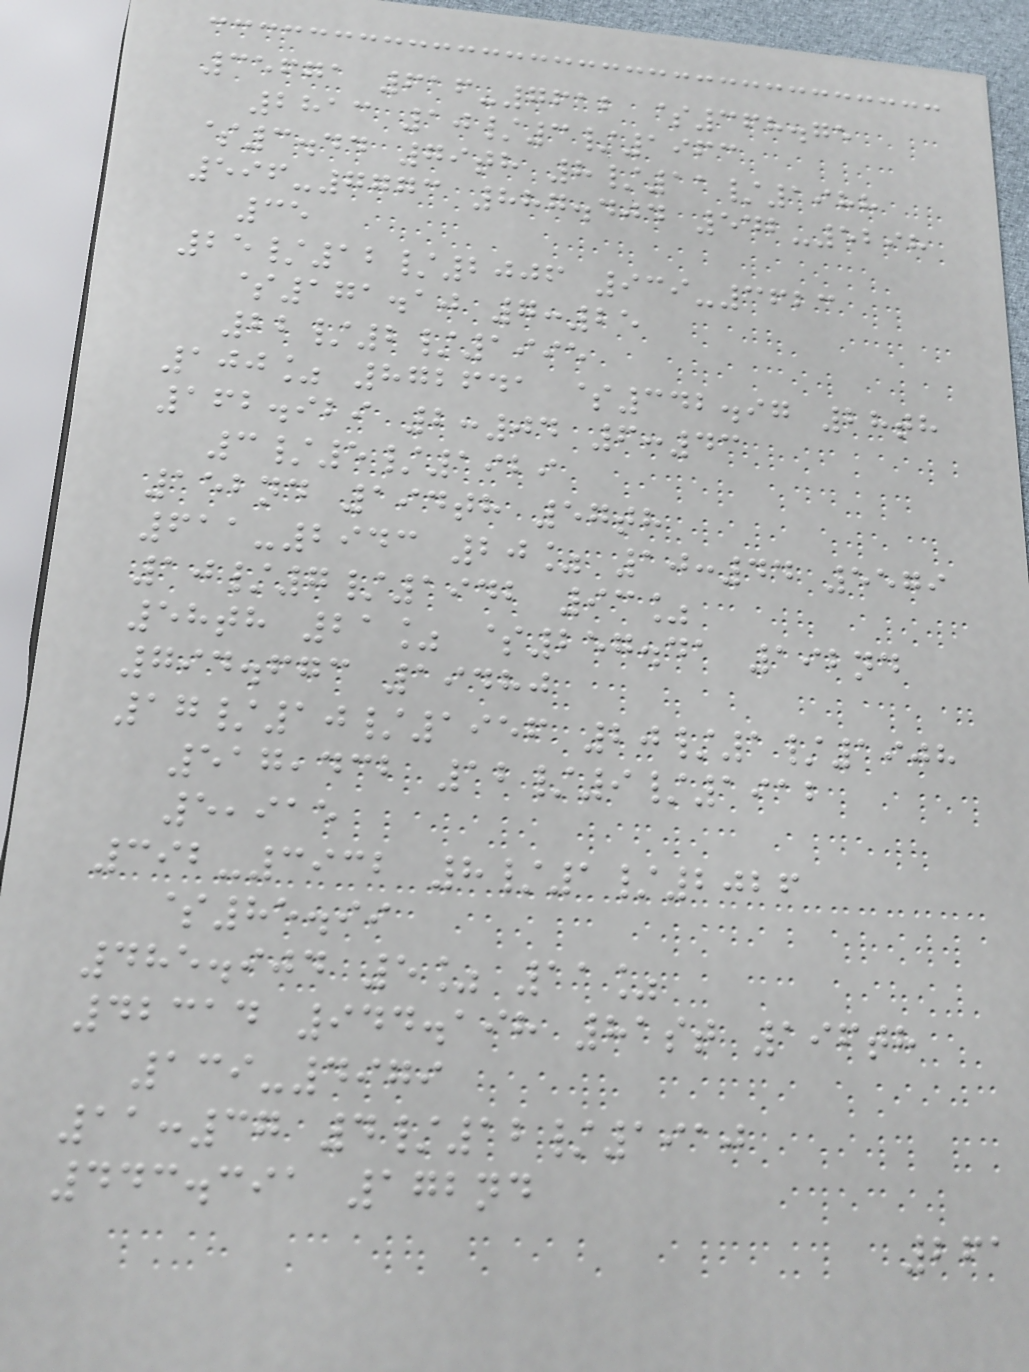35671 616-7612 $368.75
2813 10/3/1963
$3.44 79th 8/11/1988
596-7773 887.404 542-5298
35
25/12/2006 939-3623
$171.10 7:25
22/2/1995
100% 872641 $342.97 28th
162.929 2:04 6:43
3/5/1929
152nd 194th 57th
611-2943 20% 10:44 5579
10/7/1942 93%
58th 21% $257.41 192nd
794.673 19480
17/10/1956 20/1/1908
517,432 12/9/1912
5,915
392-3932 8/1/2026
$85.99
485.904 5% 11%
42314 944.198 81st 196th
139-4979
11:37 4/12/1910
443.391 172nd
261
